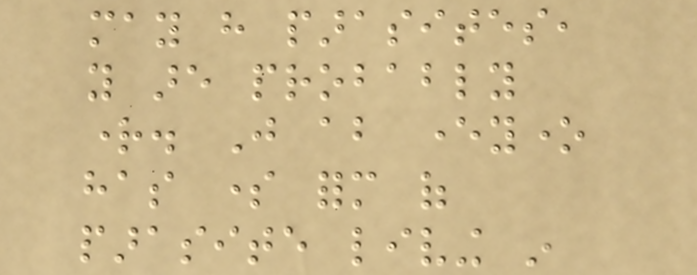may have parasites,
you are probably
right. Just about everyone
has some form of
parasite living in
